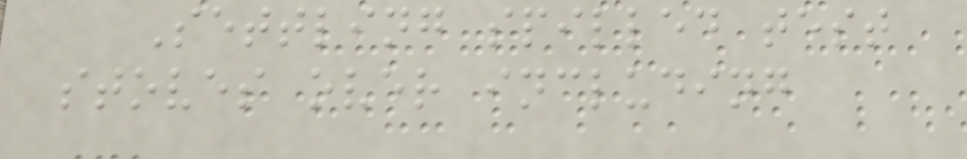Settling spilled test
stoves over including
